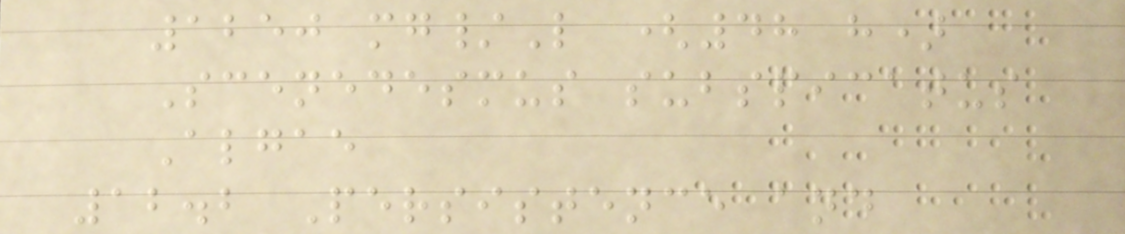1250 mg/L (48 h)
Scenedesmus subspicatus
Algae
12.2 Persistence and
